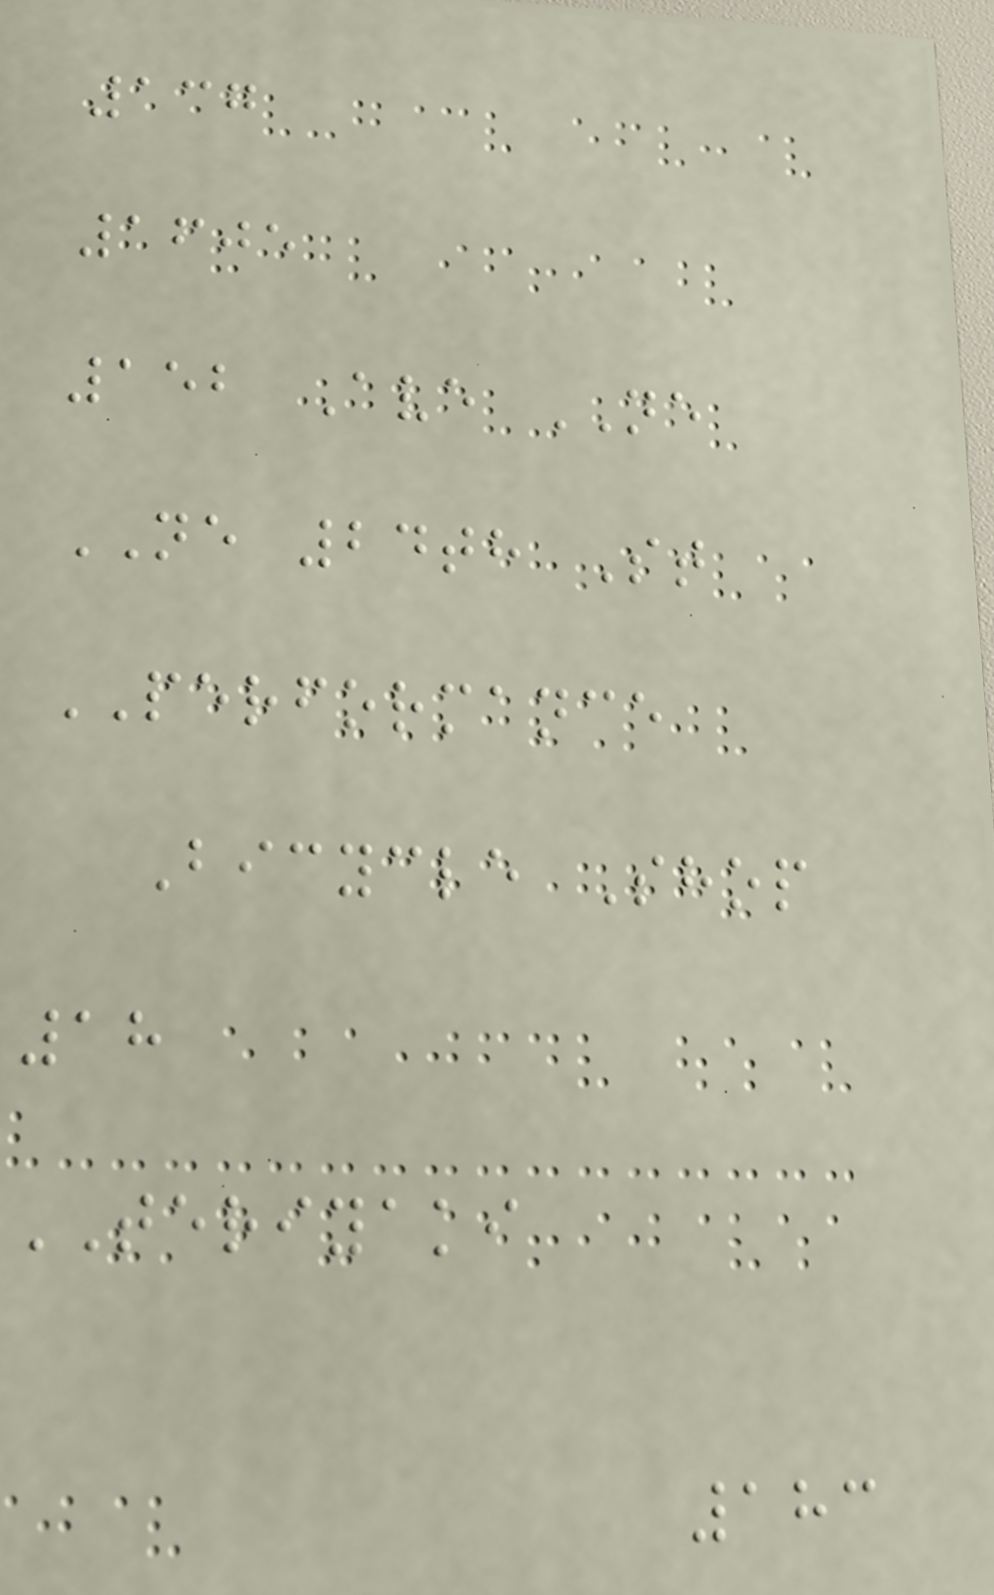137
1605
152 Ave NE
NE 24th St
PERFORMANCE
Bicycle Shop
18
TERIYAKI
183
